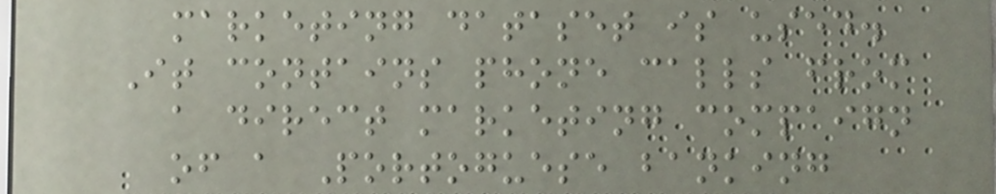marketing dataset is used.
It contains phone calls from
a direct marketing compaign
of a Portoguese banking
